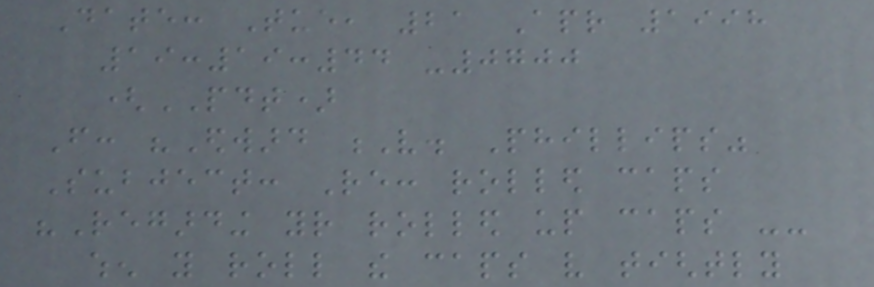Date: Tue, 21 Apr 1998
19:19:44 -0700
(PDT)
From: "Edward V. Phillips"
Subject: Re: rolled caps
"Regarding your rolled up caps --
when you roll the caps very tightly
